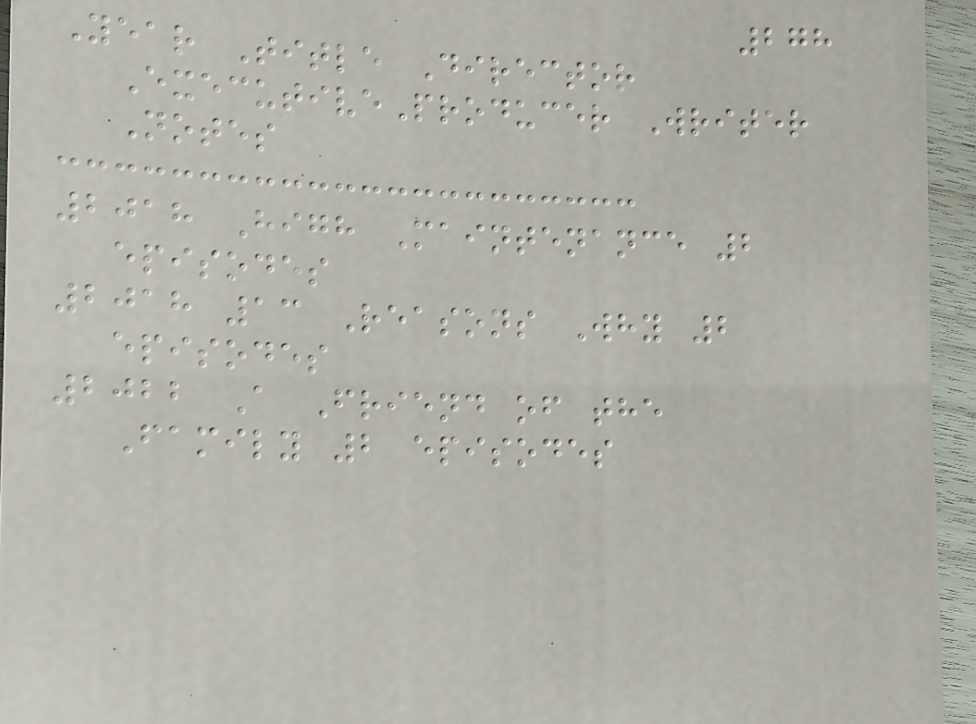278
Year Title Director
ExecutiveProducer Writer
Notes
2018 High Maintenance 2
episodes
2018 13 Reasons Why 2
episodes
2022 A Friend of the
Family 2 episodes
